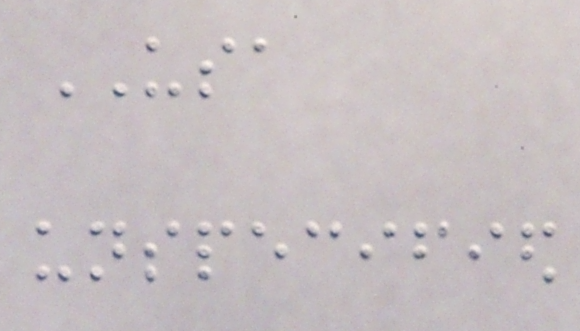USA
unspecified
